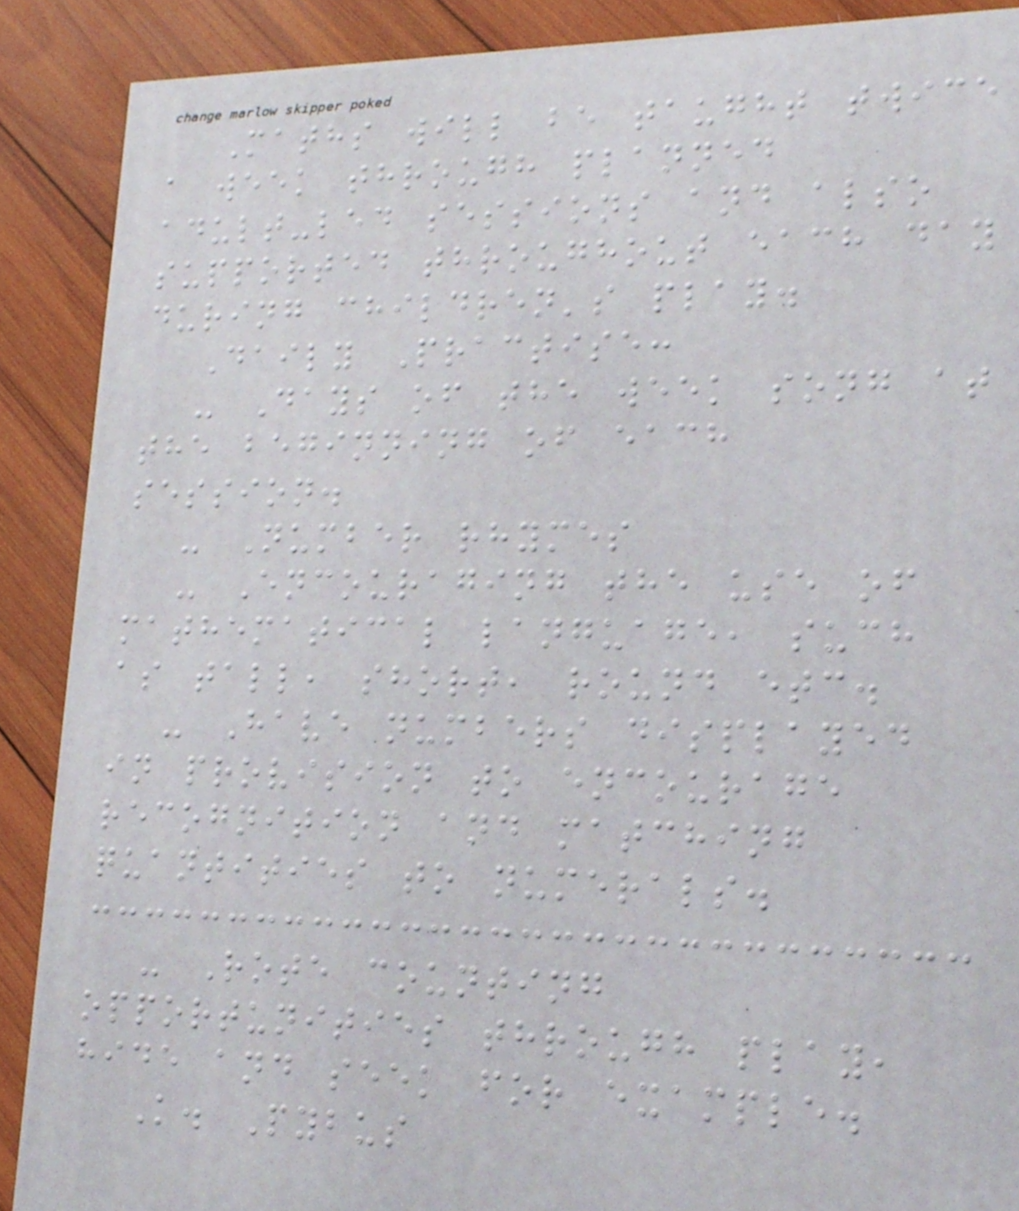Maths will be taught twice
a week through planned
adult-led sessions and also
supported throughout each day
during children's play.
Daily Practise:
- Days of the week song at
the beginning of each
session.
- Number rhymes
- Encouraging the use of
mathematical language, such
as tall, short, round etc.
- Have numbers displayed
in provision to encourage
recognition and matching
quantities to numerals.
- Rote counting
opportunities through play,
hide and seek for example.
K. Pybus
